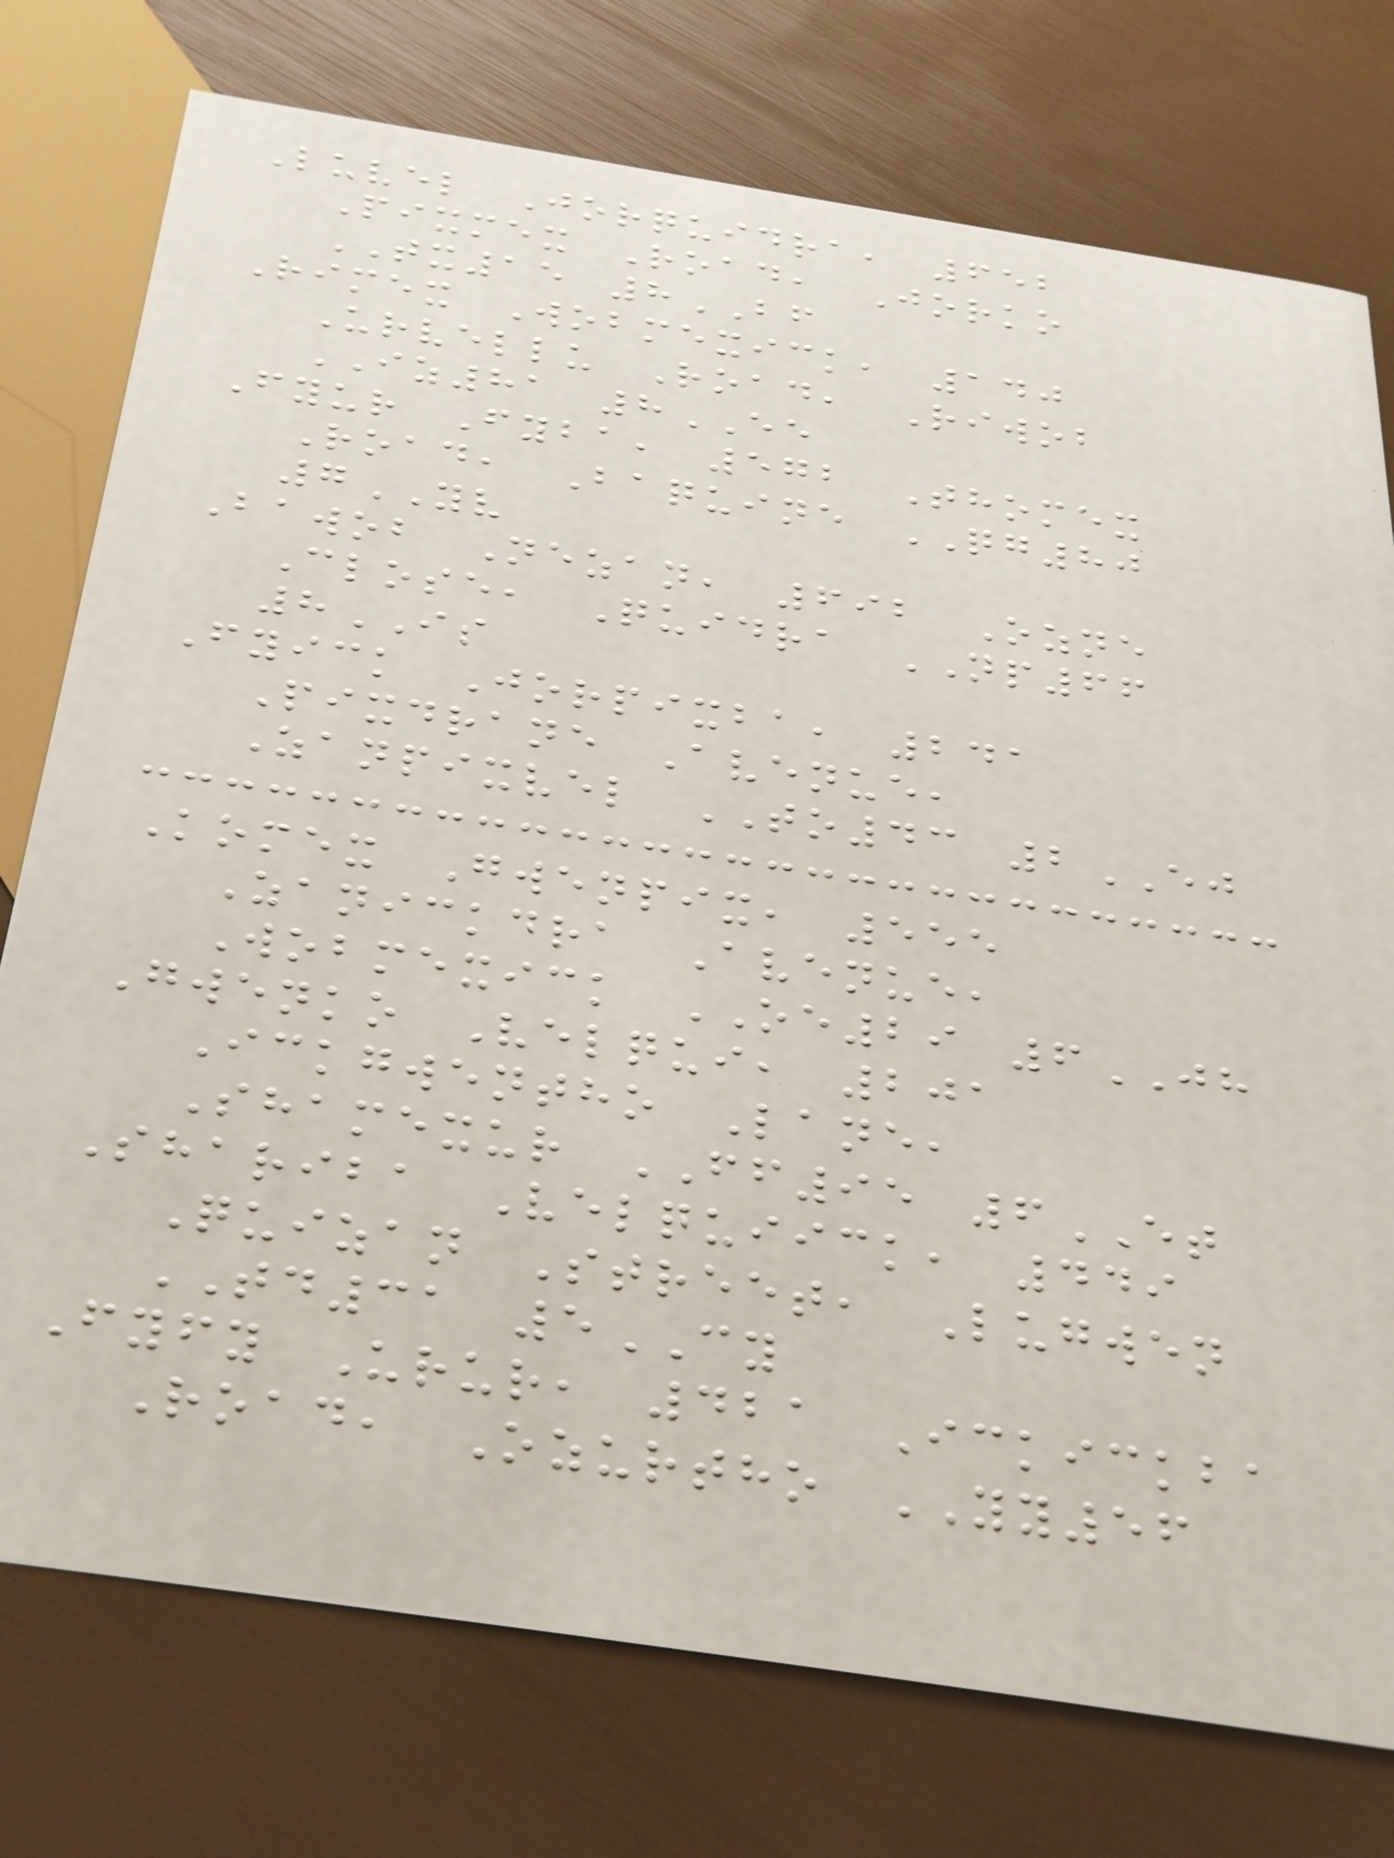Luvel Jorquidra, 652
Pixmex Road, Jorko
TX15 8BF
Rimex Wobmexick, 140
Urvellu Road, Riwob
IZ81 8EE
Fyur Fyba, 572 Thomex
Road, Baquine QG80
7YV
Bawob Nezan, 692 Ozne
Close, Quidra NP66
8IS
Fyick Jorpixba, 241
Pixdrane Avenue,
Zanpixvel TO43 2EJ
Komex Gwenpix, 555
Zanickdra Avenue,
Wobmexick OE29 6JH
Gwenko Velqui, 201
Ickgwentho Lane,
Shamexur FF95 6ET
Shariba Velquiick, 449
Quizan Street, Lugwen
TD31 5CY
Fyfy Urur, 421 Ickickba
Road, Ozurtho YY56
